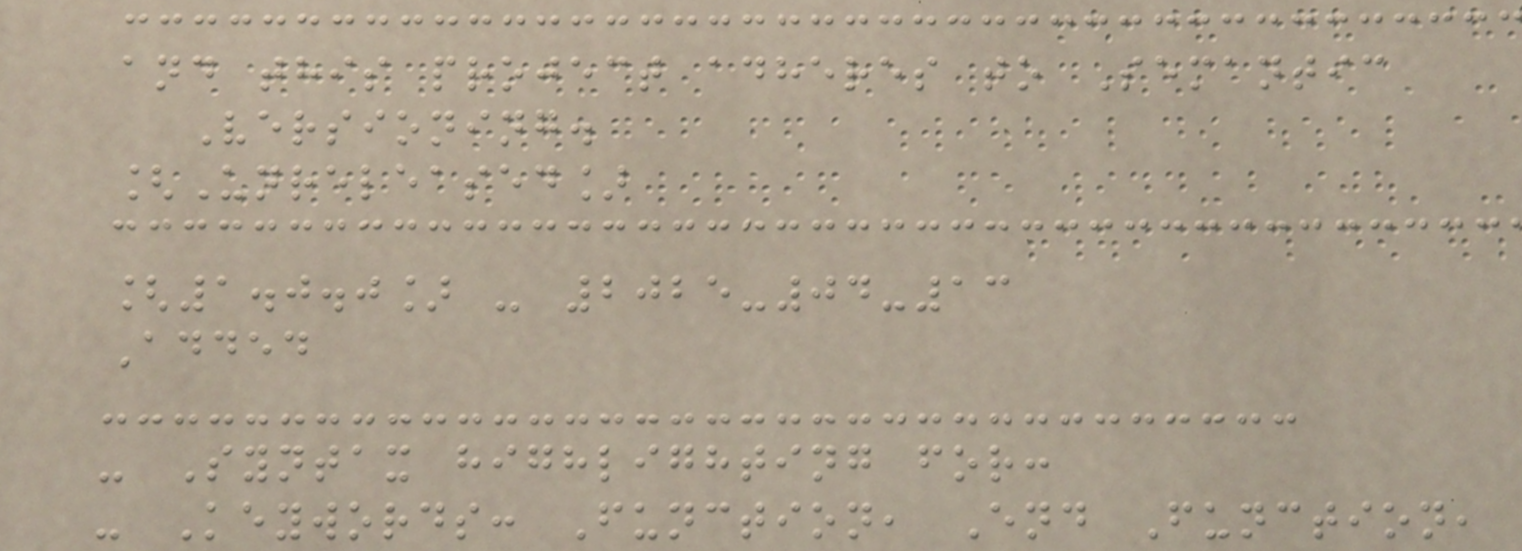and this project adheres to Semantic
Versioning.
[Unreleased]
[1.0.0] - 2025-04-13
Added
- Syntax highlighting for:
- Keywords: Function, End Function,
